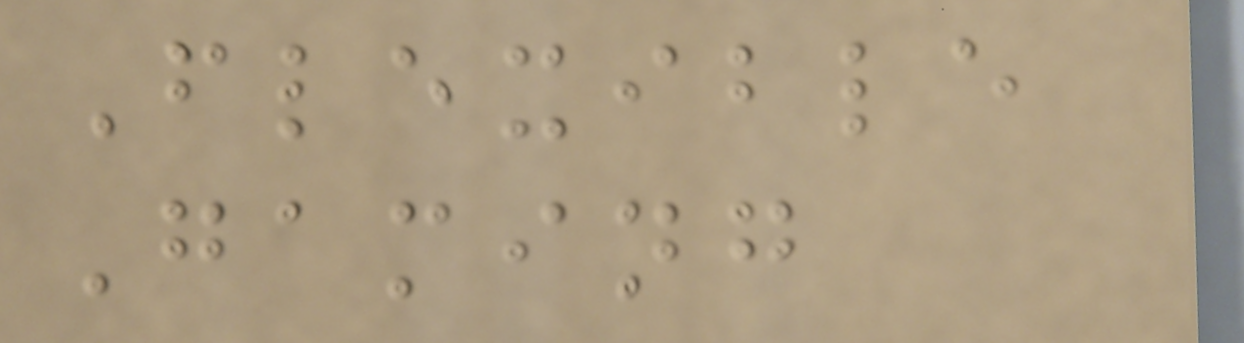Flexible
Gaming
